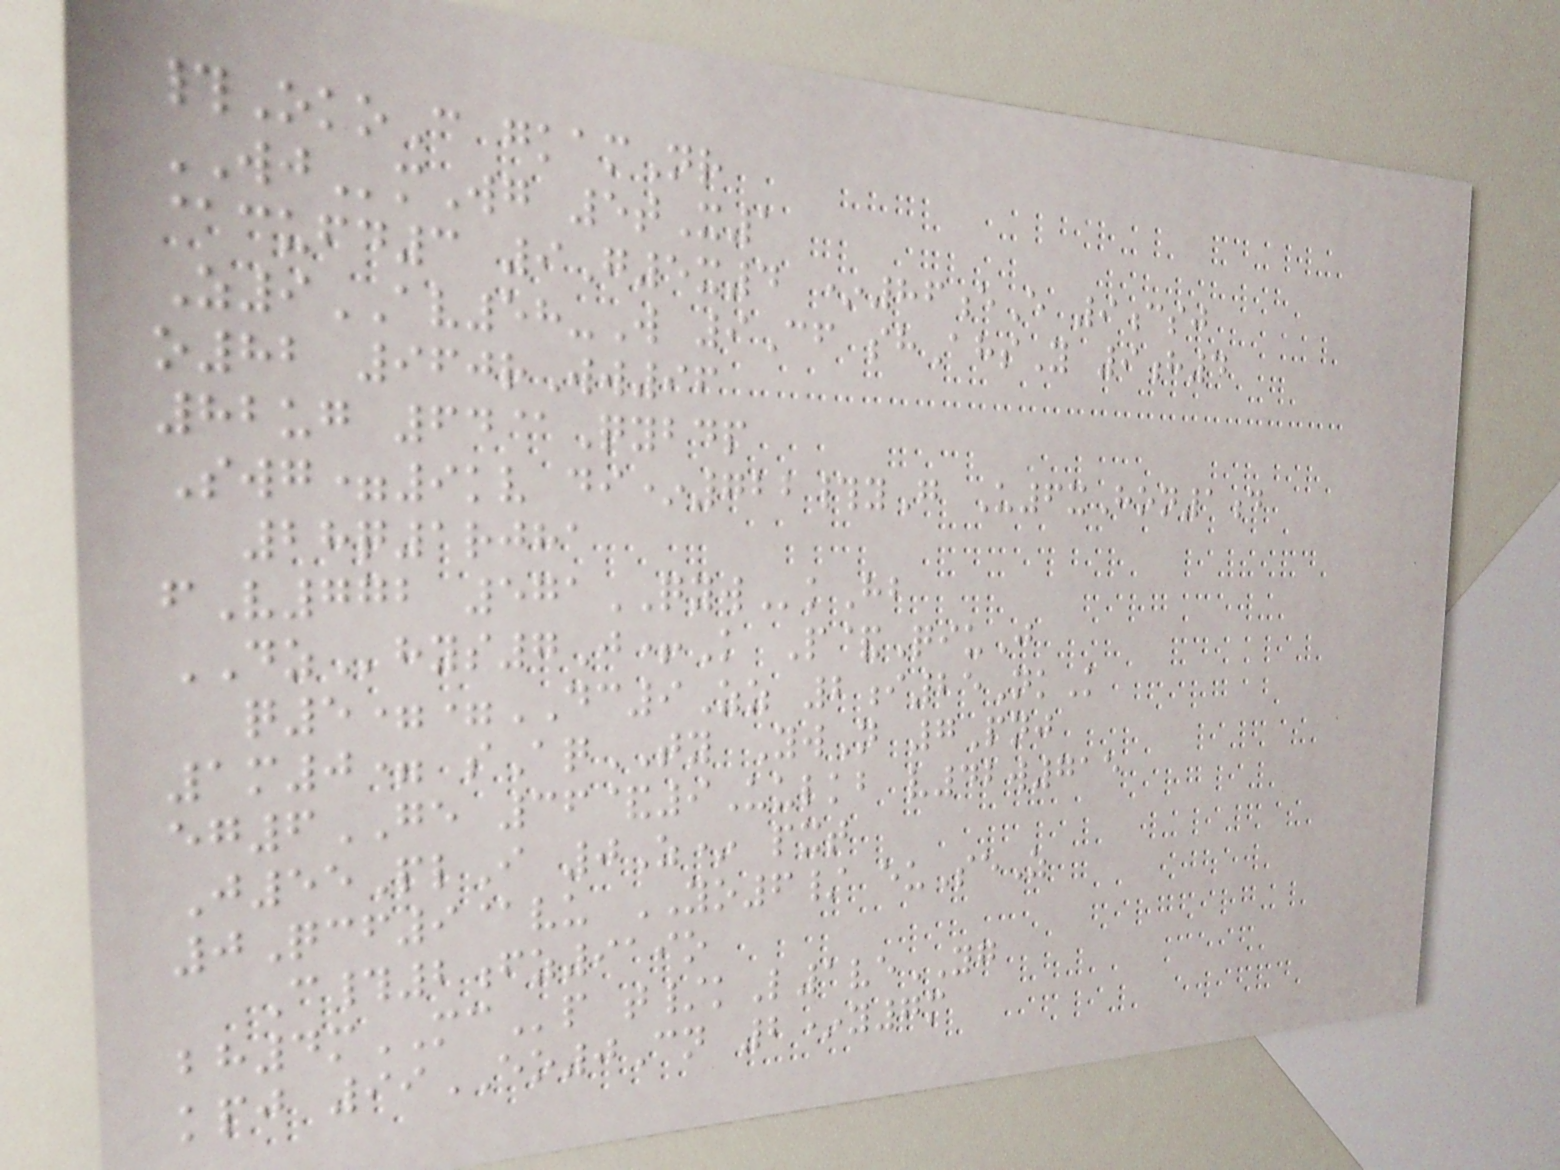#OkoC gkamNr
WJmWg 5tX1
@cufd3 9G5x4 *86eE 9csj
Z9AV58-W 9Cf shAhsY 9h4
o82 960rWw96
82ug 64@Qybdp
Swg=9kv di*722#yG U6xHon1d
28q1rjha
fV772 571QYWkHb
DZhys7J+K P&QiuJ
q5==DC9Zz 2i25NkK
1m0= sAqTY YwN 7Pnj
eg6GE 36&9Uulkb v42w715
J55PlI 0Z* pxt
0Qcf9@vu YO6/ euSeZ
C#2fz919o
bh4mMCp t/kL1veYG
kpj 99EO0Cn 2*y7m
